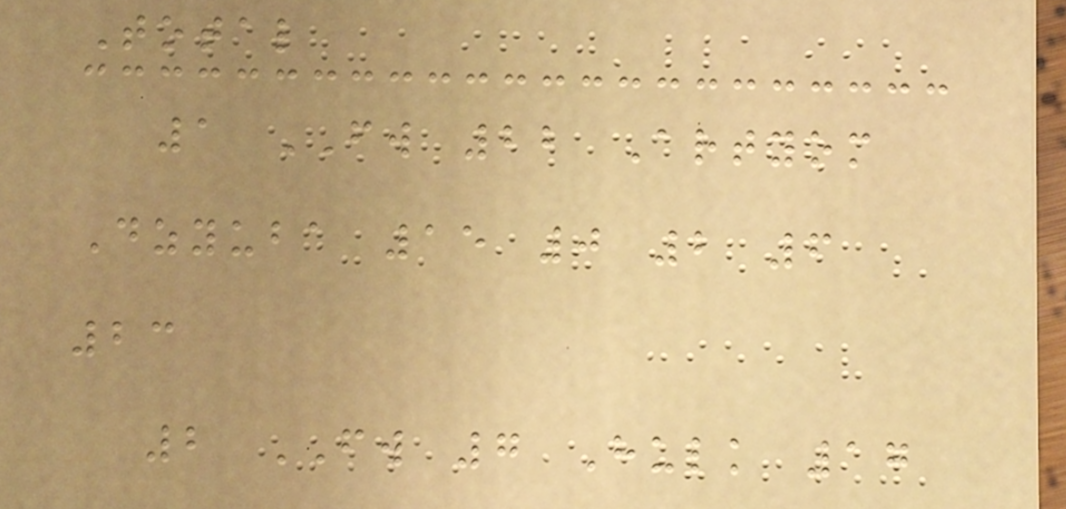Total
1 FW 22 Artyom
Dzyuba 15 0 2 6
23
2 FW 7 Hulk 17
